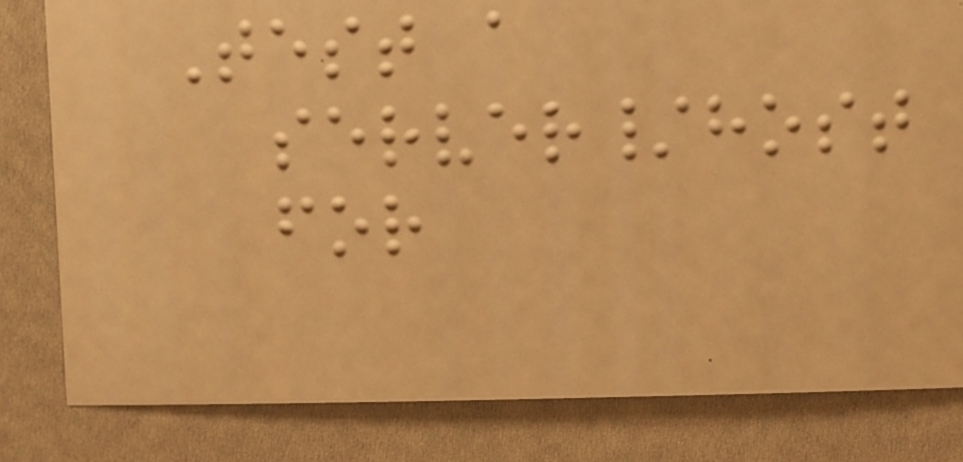Test a
server/host
for
